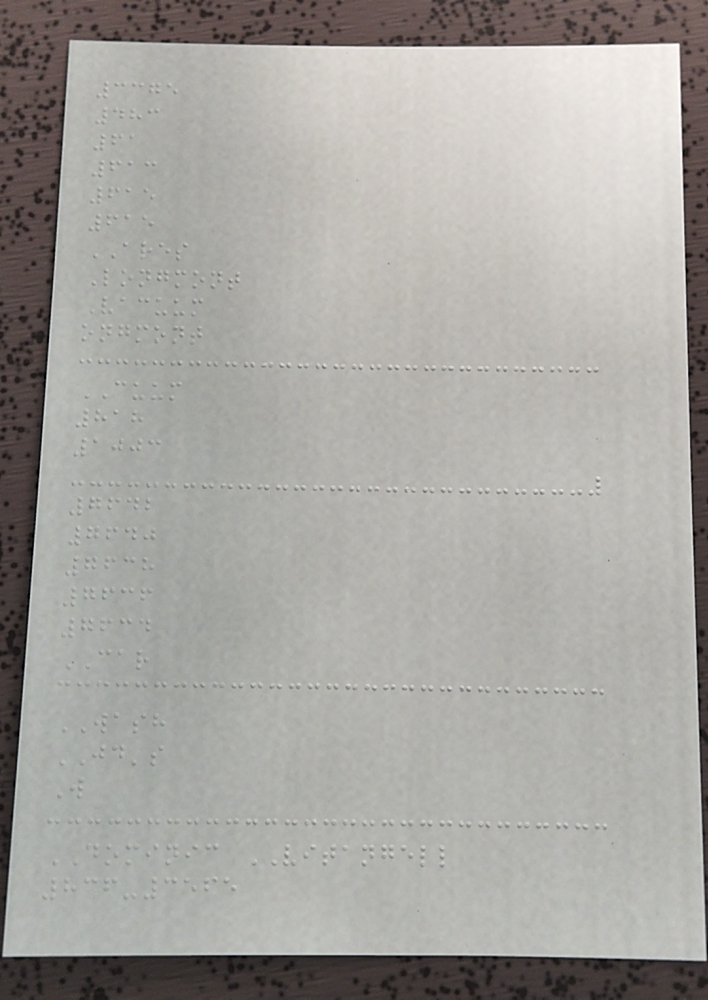3375
483
61
613
615
615
ARES
Longmont
Vacuum
ongmont
CUUM
818
1003
7642
7640
7638
7636
7634
CAR
WASH
JD's
W
DOMINIC VITANGELL
836-3565
